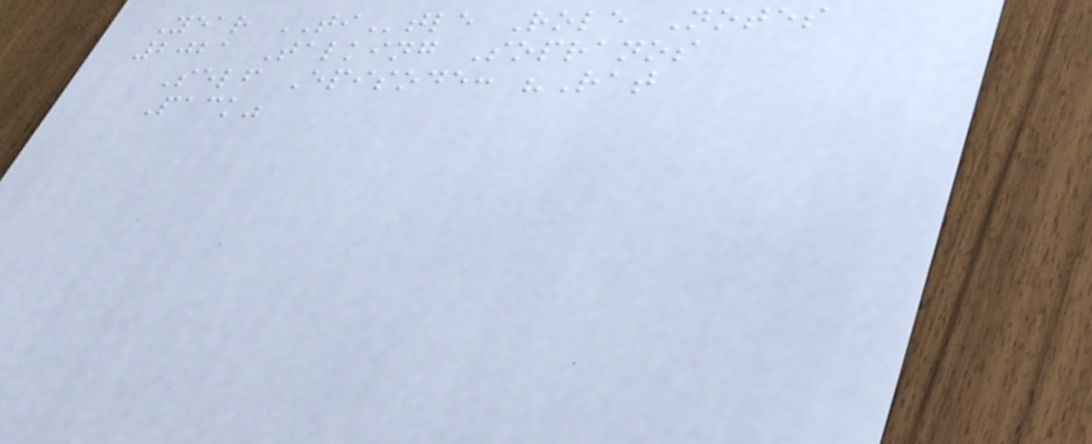Year TItle Role Notes
2021 Talking Sopranos
Self Episode: "Rat
Pack"
